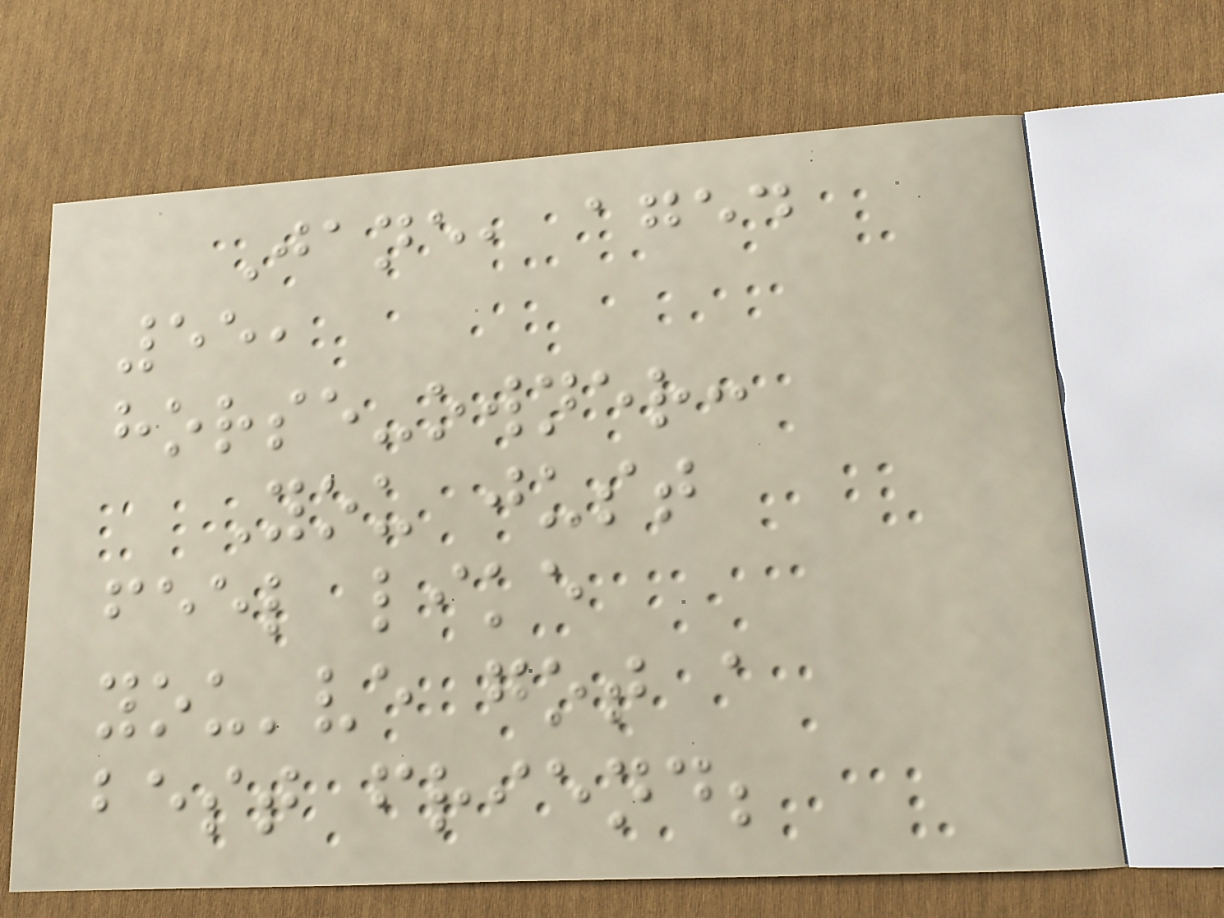Jane, aged
55,
horse-owner:
You just
feel like
you've got a
best friend;
